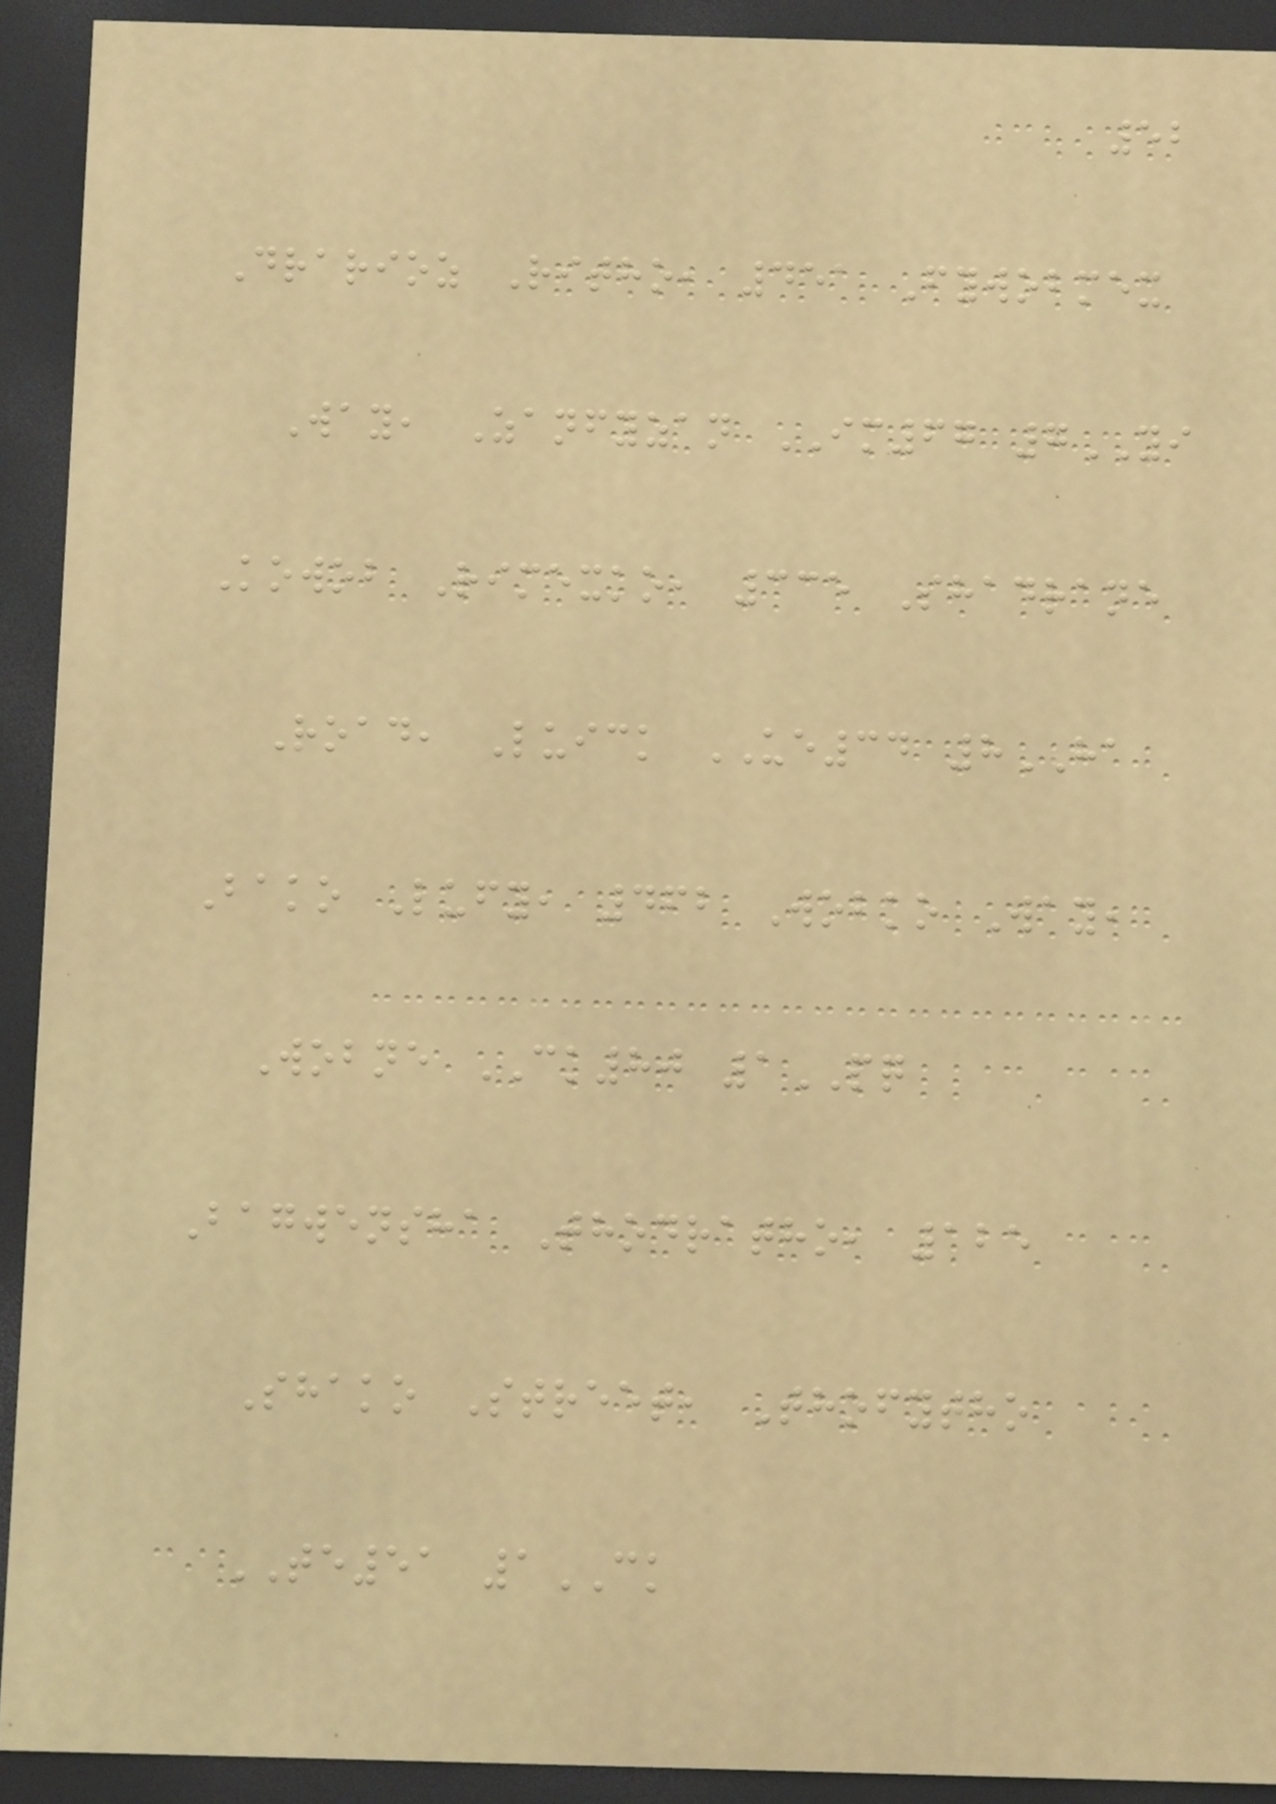52
Drarioz Ritho, 451 Fywobmex
Way, Zanfyzan IM67 7YI
Kowob Rimexko, 335 Shadrane
Road, Luick UE34 8HA
Bako Lufy, 462 Wobko Way,
Wobne CK80 1PQ
Bagwensha Thodratho, 125
Shako Street, Thofytho
TE51 1CK
